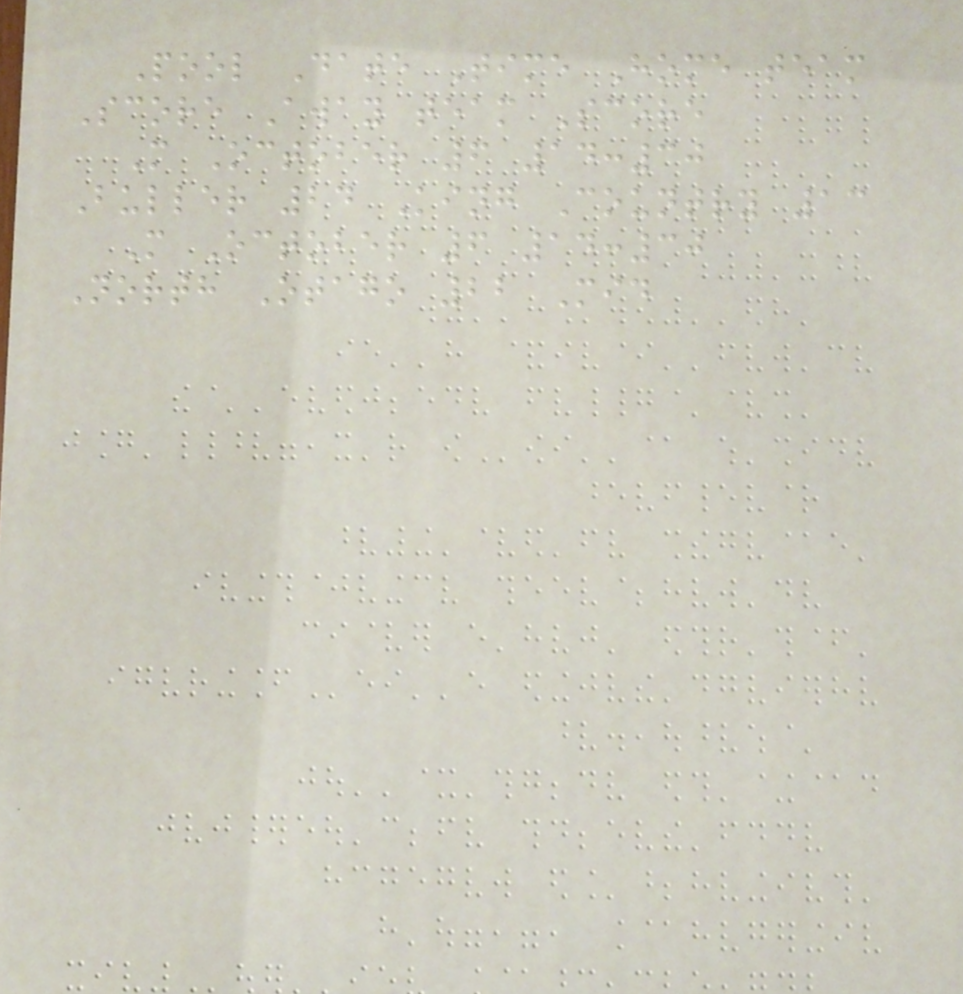Pool Date Time Home team
Score Away team Score
M October 6 14:30
Buller 24 King Country 13
M October 6 14:30
North Otago 22 Mid
